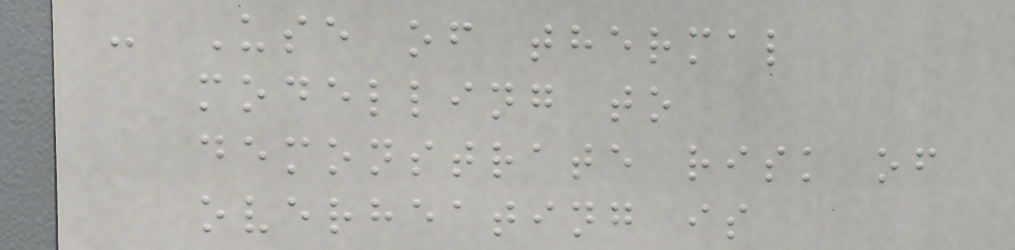- Use of thermal
modelling to
demonstrate risk of
overheating is
